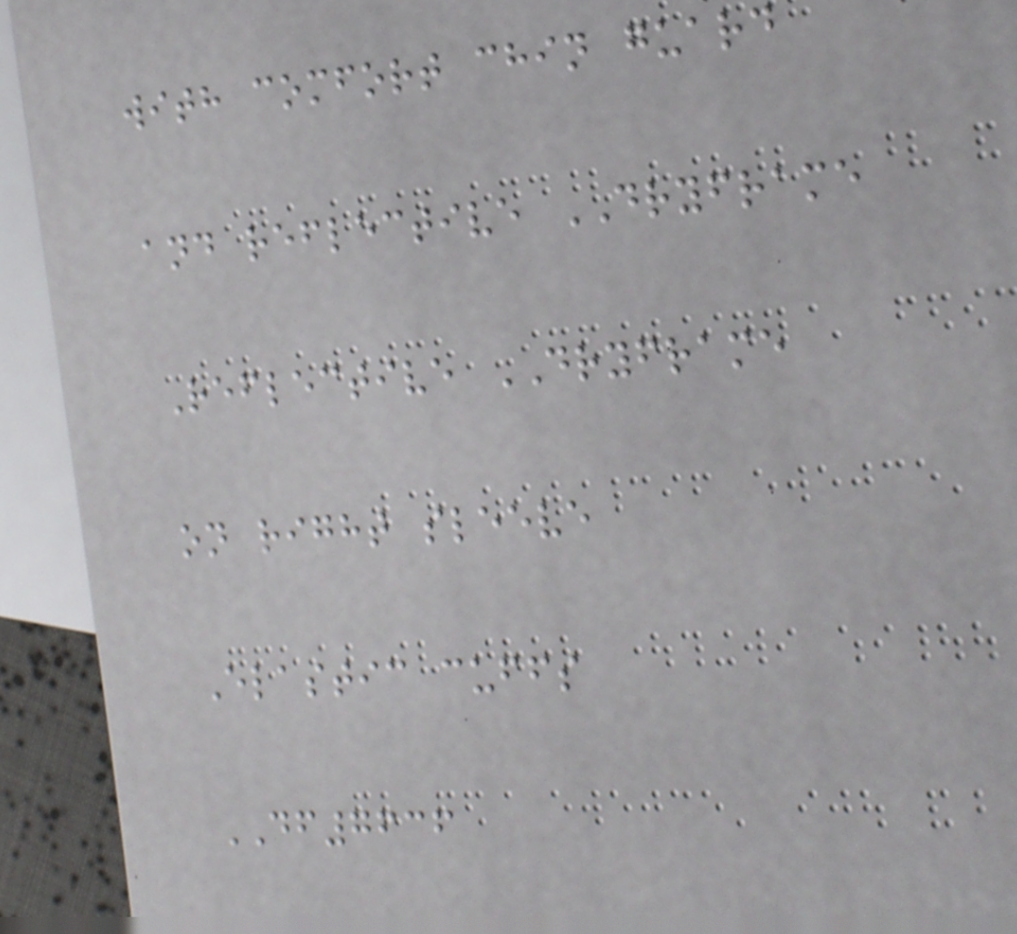with comfort chin guard
and reflective DRYFRAME
Reflective DRYFRAME
on right sleeve
Elastic cuffs
DF7636
